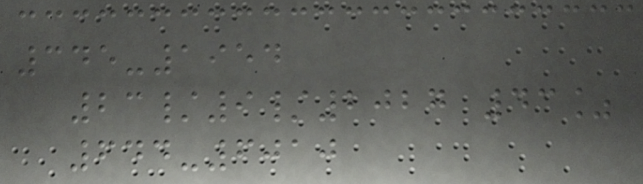345-1954
23/9/2027 43%
644-6010
